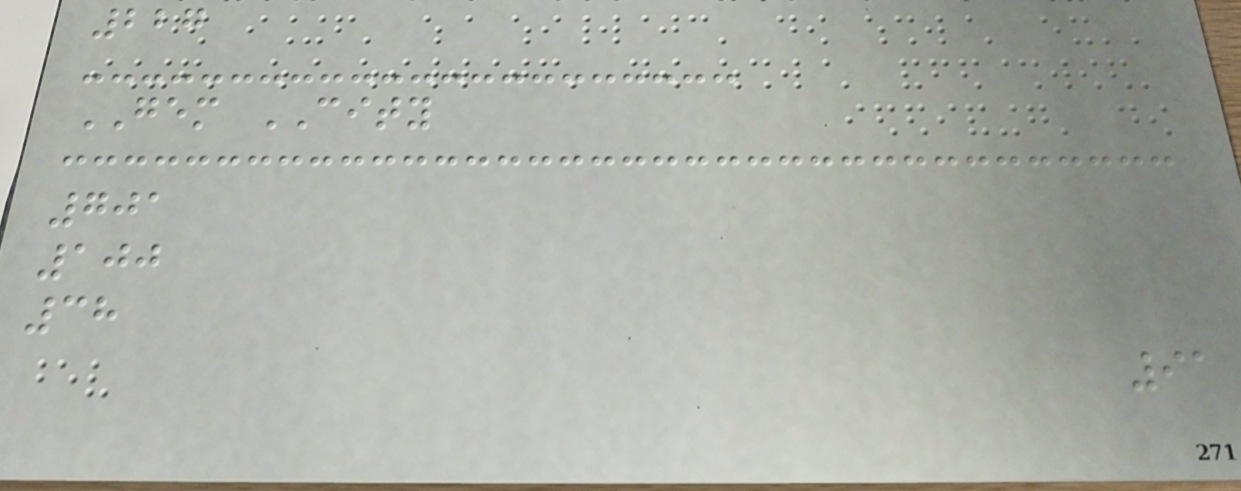227
GEM CITY
701
100
38
91
